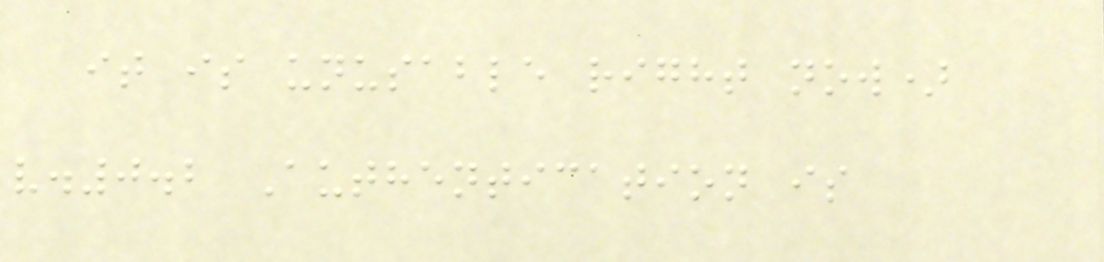it is unusable right now)
v.0.2 Authentication is
